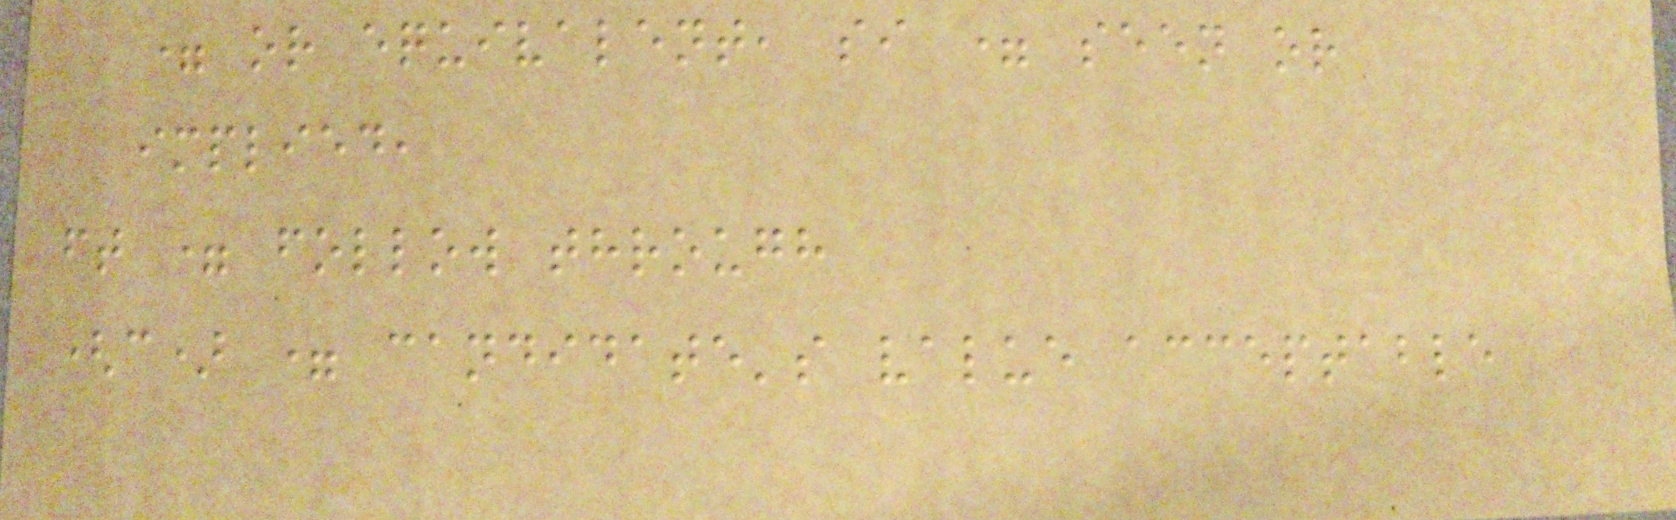= or equivalent, si = seen or
implied,
ft = follow through
(c) = candidate's value acceptable
